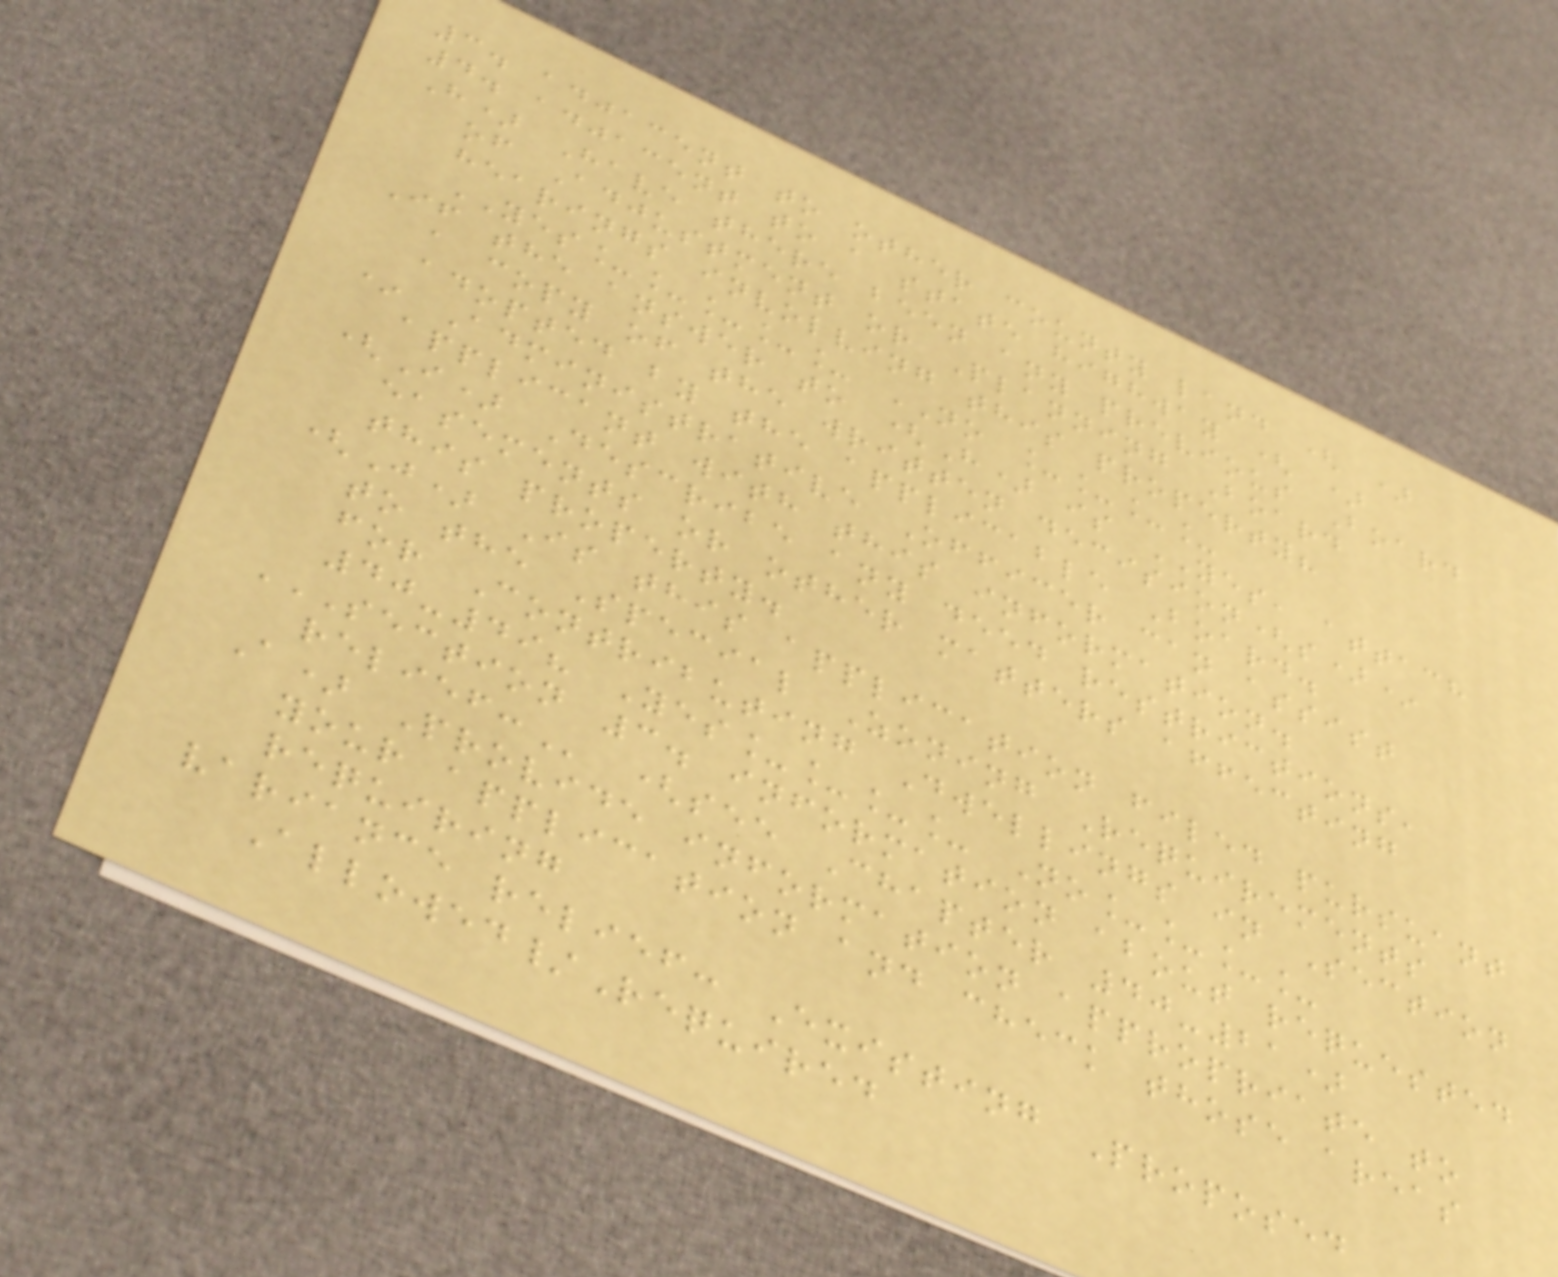3. adjacent to other county land ( )
4. adjacent to a state highway ( )
H) Have there been any previous Board
of Adjustment or Planning Board
hearings involving this property?
YES_____ NO ____
If the answer to (H) is YES, attach
a copy of the written decision(s)*
adopted by the applicable Board.
* Administrative Officer can assist
applicant with this information.
(I) Describe any deed restrictions,
easements or other matters affecting
this property.
(J) Is this application filed pursuant
to the Special Zoning Requirements
for Contributing Dwellings in Section
40-49? Yes____ No____
SECTION 3. INFORMATION ABOUT REQUESTED
RELIEF: (see Chapter 40-21)
A) Provide information appropriate to
your application and check those areas
requiring
variance relief: Existing Proposed
Allowed/Required
